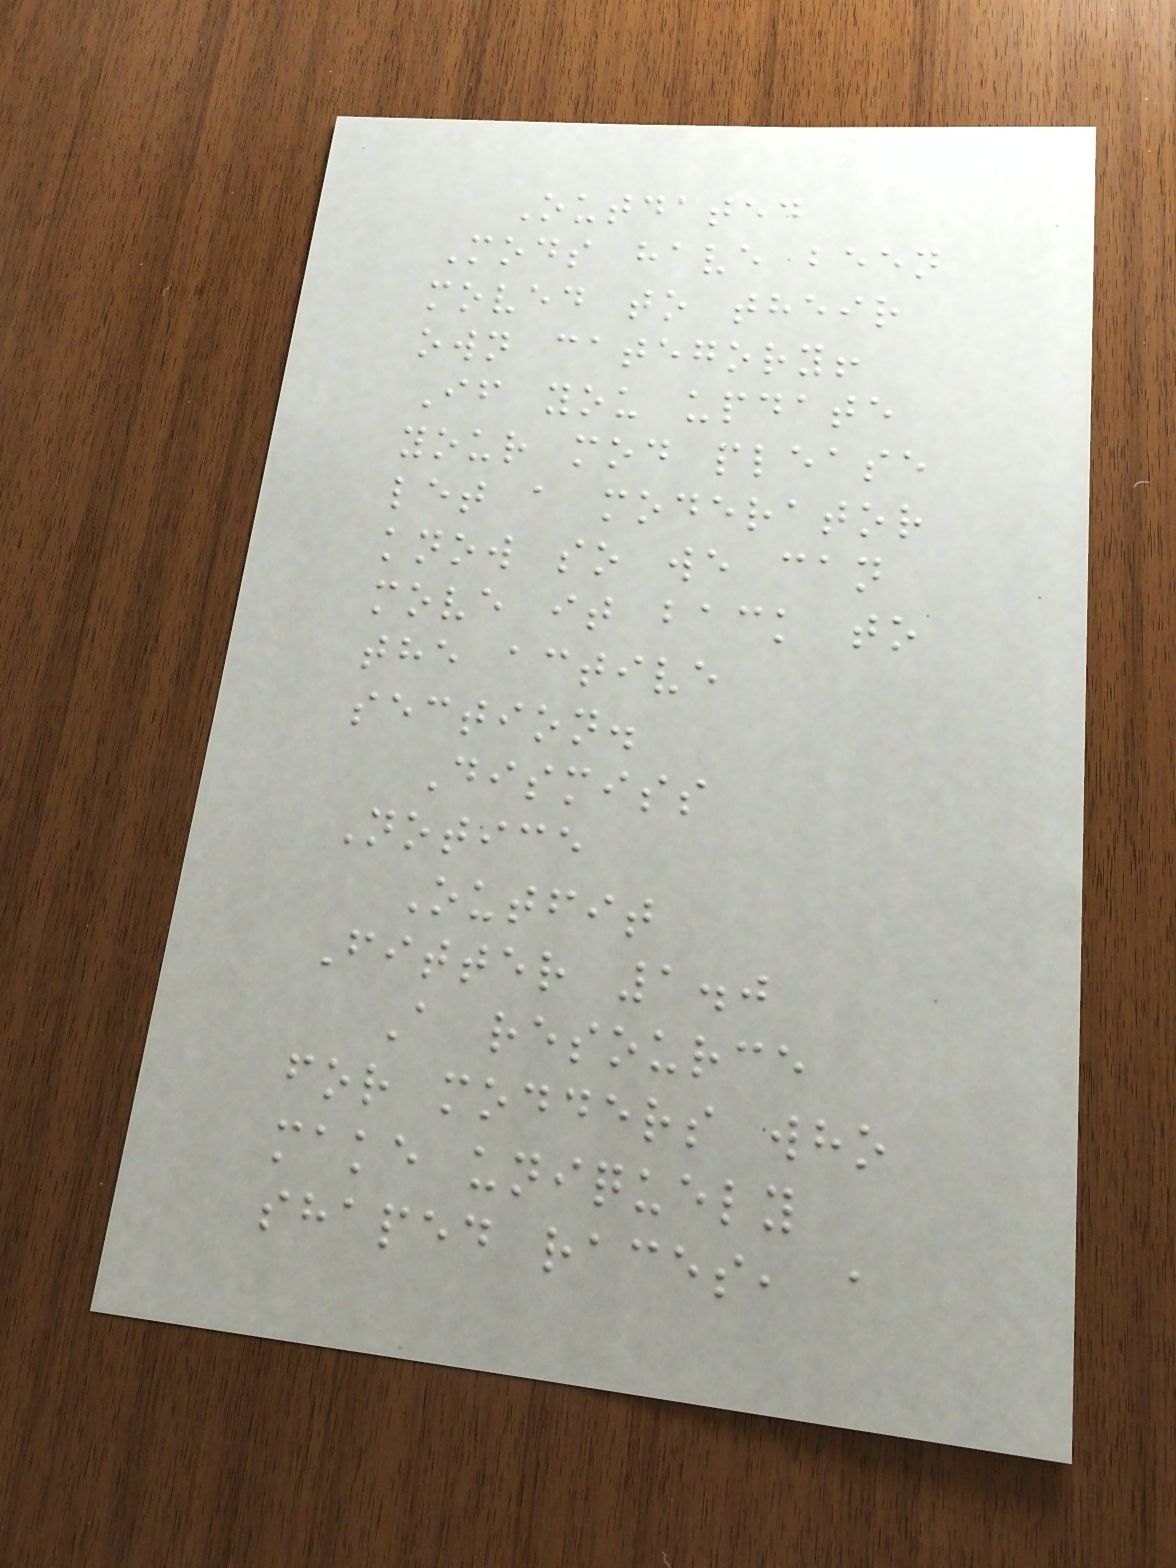Outdated
Mods have been
moved to their
own category!
If you update
your mod please
let a moderator
know so we can
move it back to
the active
section.
Dismiss
Notice
Outfit
Fitter 1.0
A resource
for modders who
make uniquely
shaped races, a
